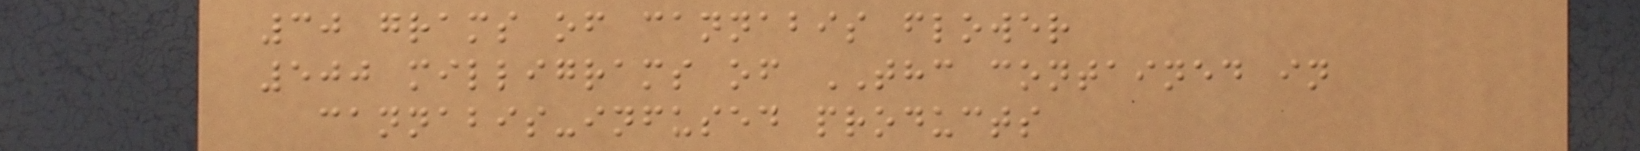30 grams of cannabis flower
500 milligrams of THC contained in
cannabis-infused products
